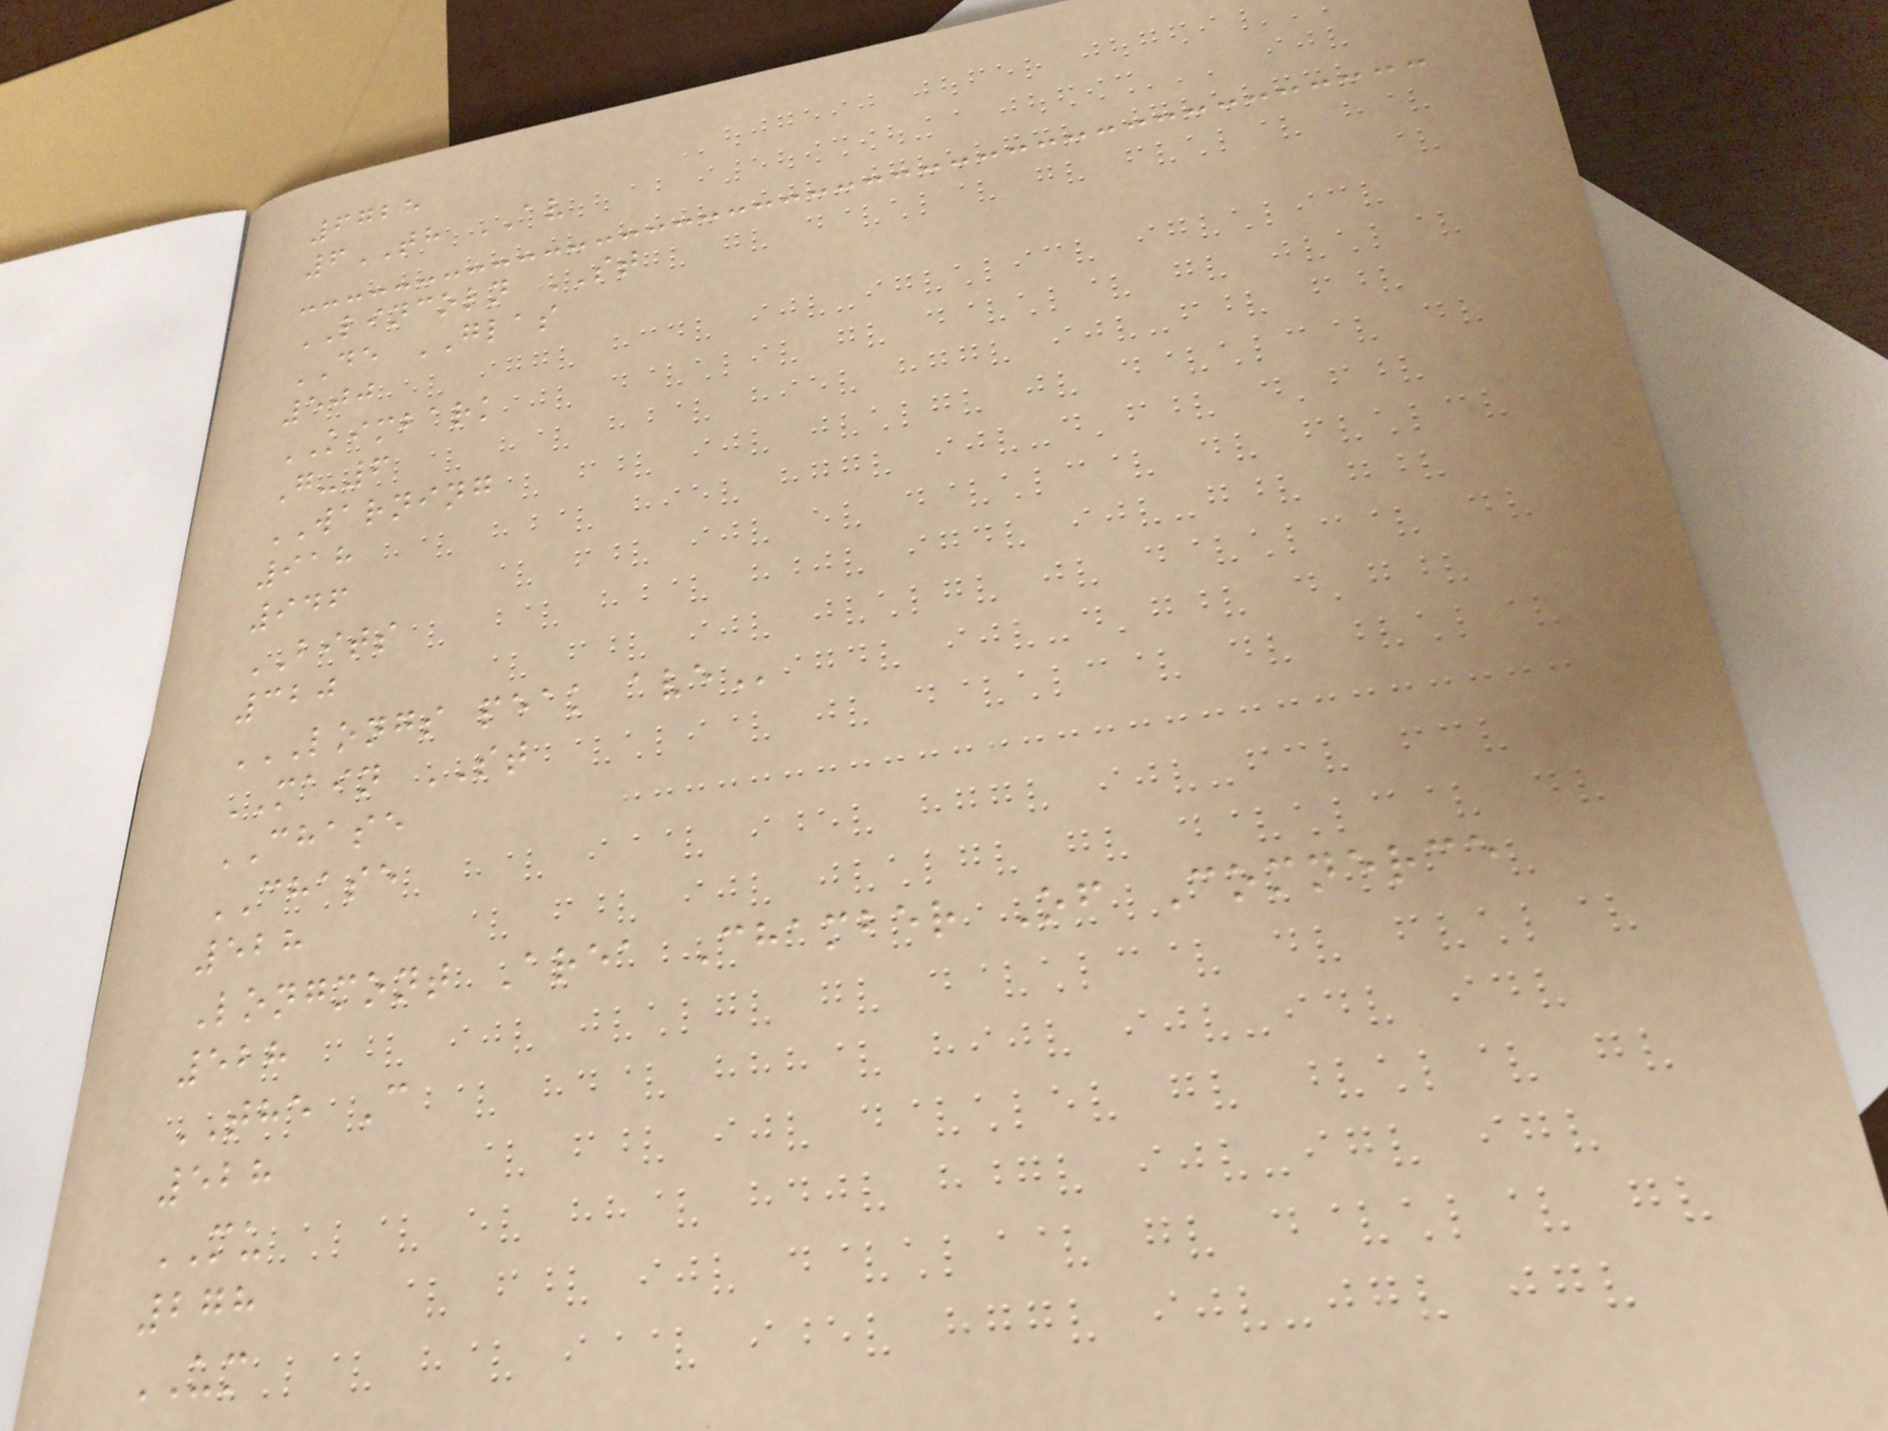6728
6TH AV
LINCOLN ST
DE GLAS
500
KIMBARK
G-6
WARNING
918
946
BITS
320
LONGS PEAK AVE
MAIN ST
CHASE
CHASE
528
Longmont Area Chamber Of Comnerce
528
THE C
528
MU
278
UM
